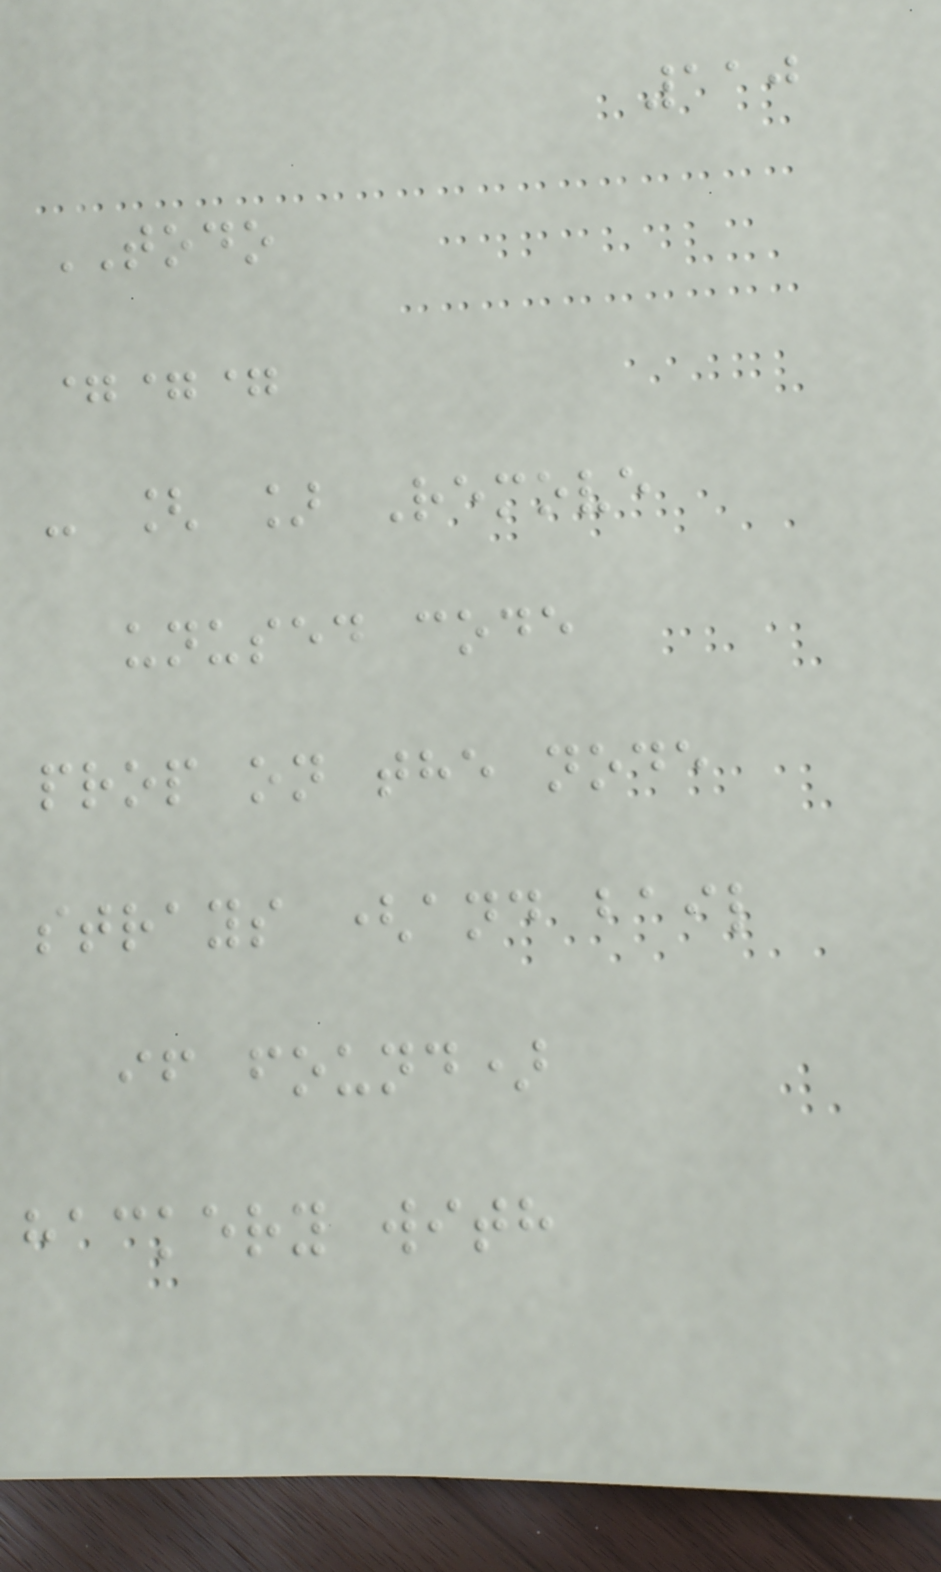110
TODO
===
- [ ] Remove
unused code
prop on the node
strays (and bail
if found)
hackery with
